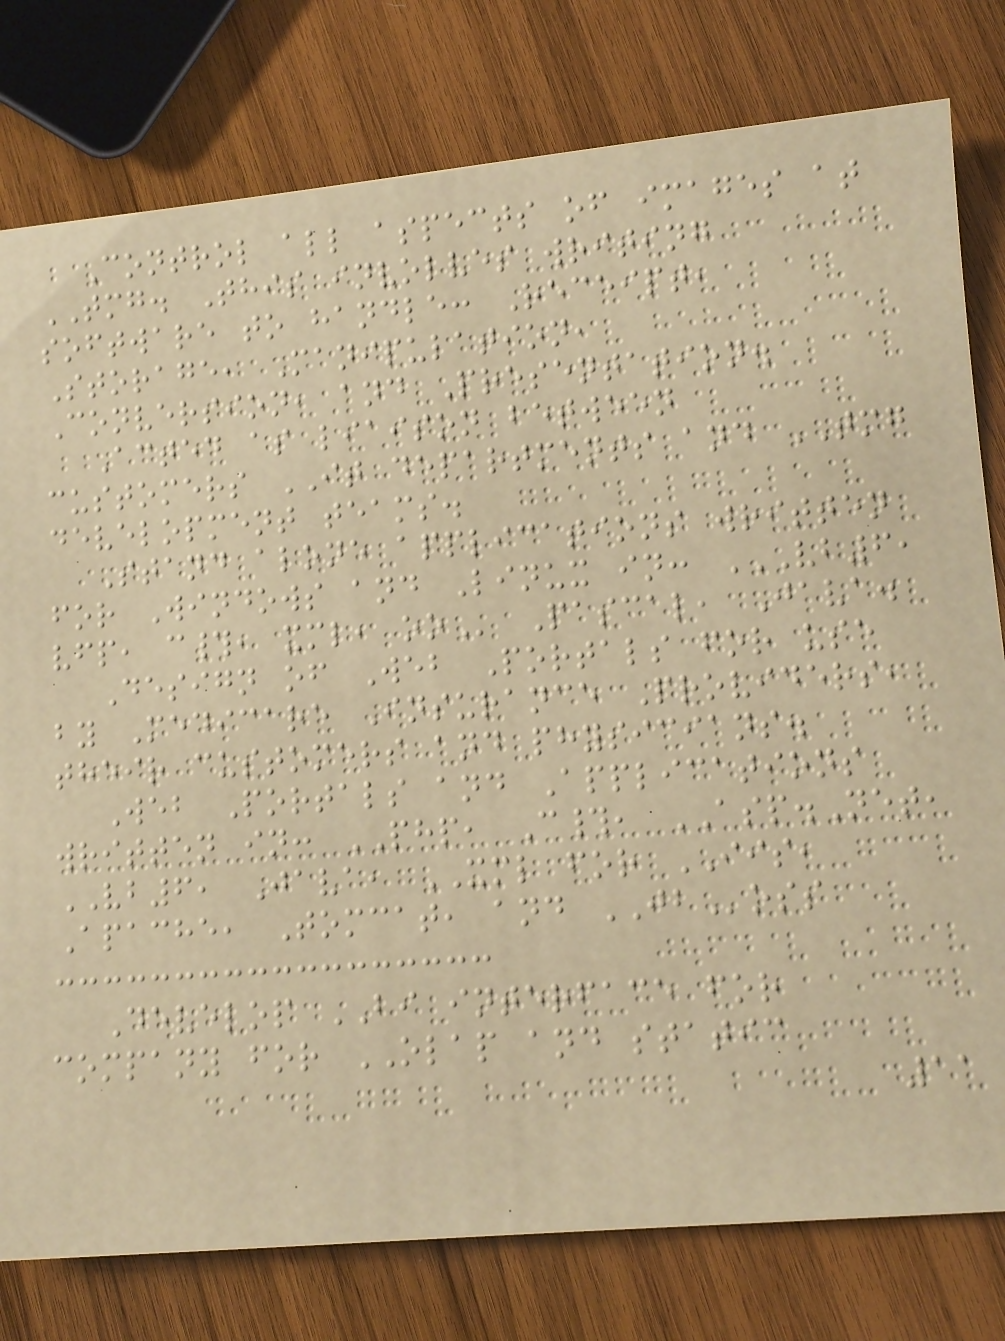Control all aspects of images at
TMG. This involves writing
software to handle: Receipt,
Storage, Manipulation,
Conversion, and Presentation.
Acted as liaison between
customers IT departments and TMG
development teams.
Stand alone applications written
for Windows and Linux in: VB6,
VFP, C#, XML, OO Pascal, Java.
Design of Web Portals for use
by Medicare Insurance Providers,
their customers and physicians.
Web Portals and Applications
written in: PHP, C#, ASP.Net,
VB6, Java, XML for IIS,
Apache, Tomcat, and JBoss
Develop BI interface for
company for OLAP and static
11
